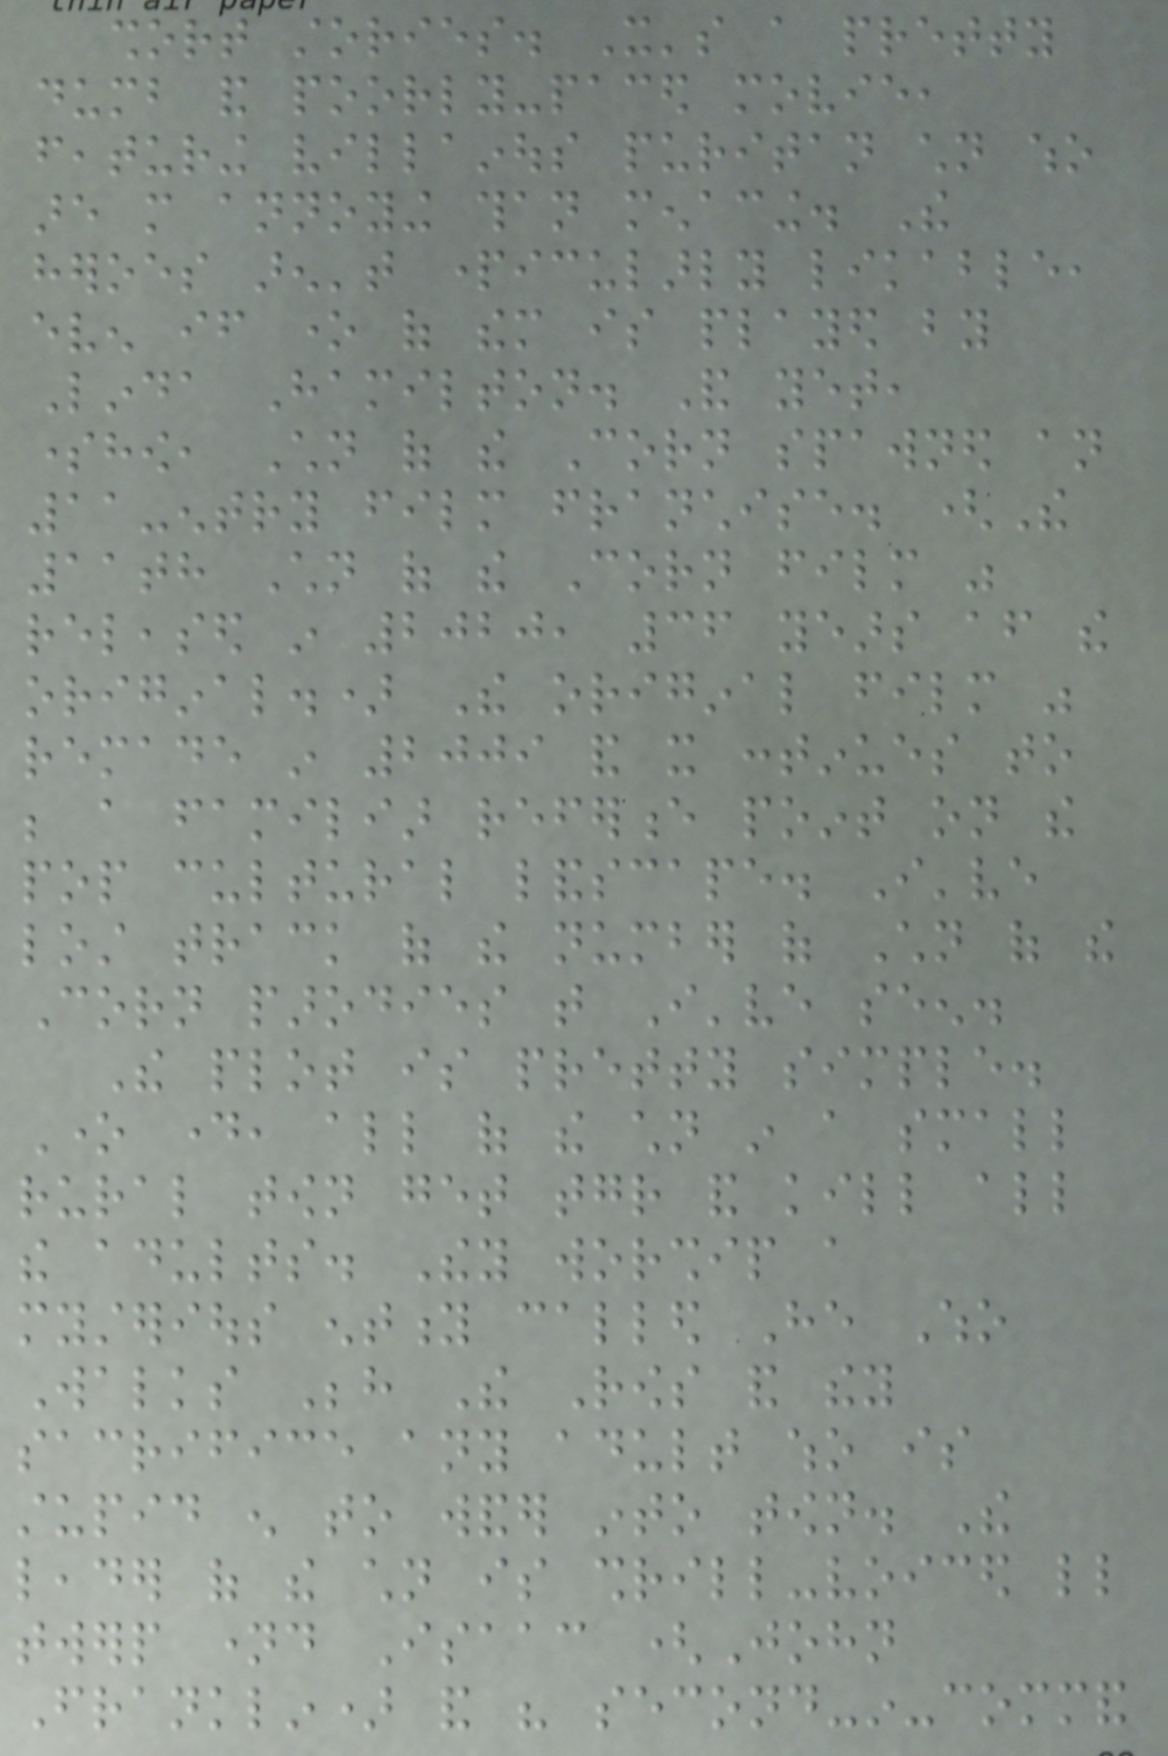short stories. It's a pretty
dumb and poorly-paced movie,
featuring villainous puritan children who
are more annoying than menacing. The
heroes aren't particularly likable,
even if one of them is played by
Linda Hamilton. And yet,
somehow, Children of the Corn spawned an
11-entry film franchise. (The
11th Children of the Corn film was
released in 2020, 36 years after the
original.) The original film was
remade in 2009 and it continues to
be a familiar reference point on the
pop cultural landscape. I've
lost track of the number of Children of the
Corn parodies that I've seen.
The plot is pretty simple.
One day, all of the children in a small
rural town get together and kill all
the adults. They worship a
mysterious entity called He Who
Walks Behind The Rows and they
sacrifice any adult who is
stupid enough to wander into town. The
leader of the children is shrill-voiced little
twerp named Isaac (John
Franklin) and his second-in-command
